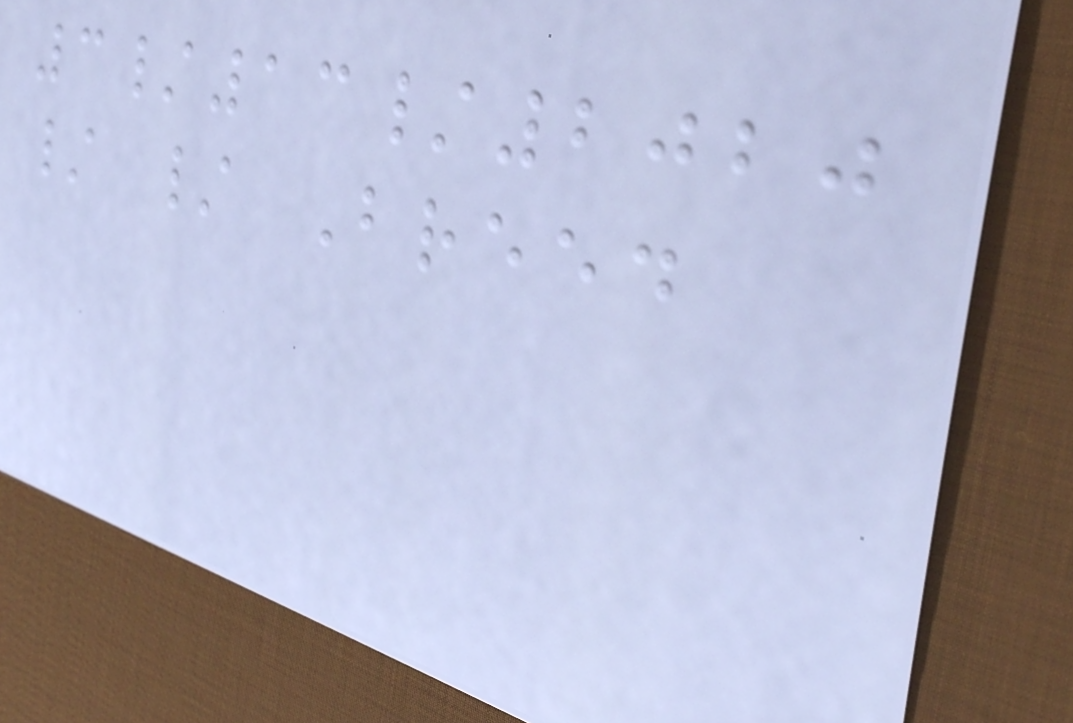3/13/2020
/ / Breed
